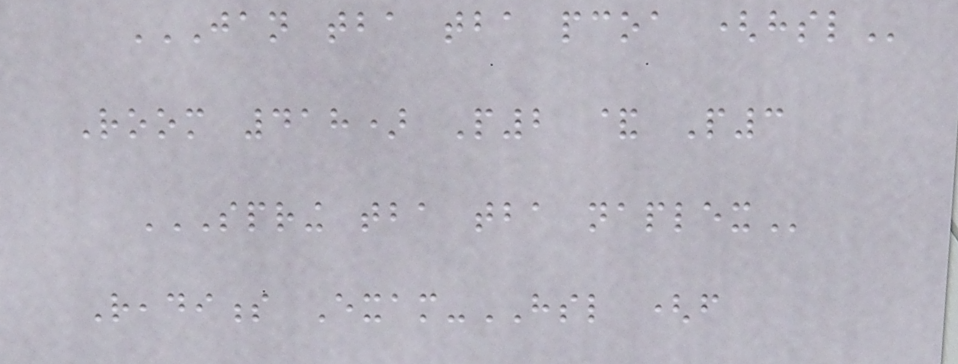JAN TBA TBA PCOA (HSL
Room 418) P2 & P3
SPRING TBA TBA NAPLEX
Readiness Exam-HSL (from
